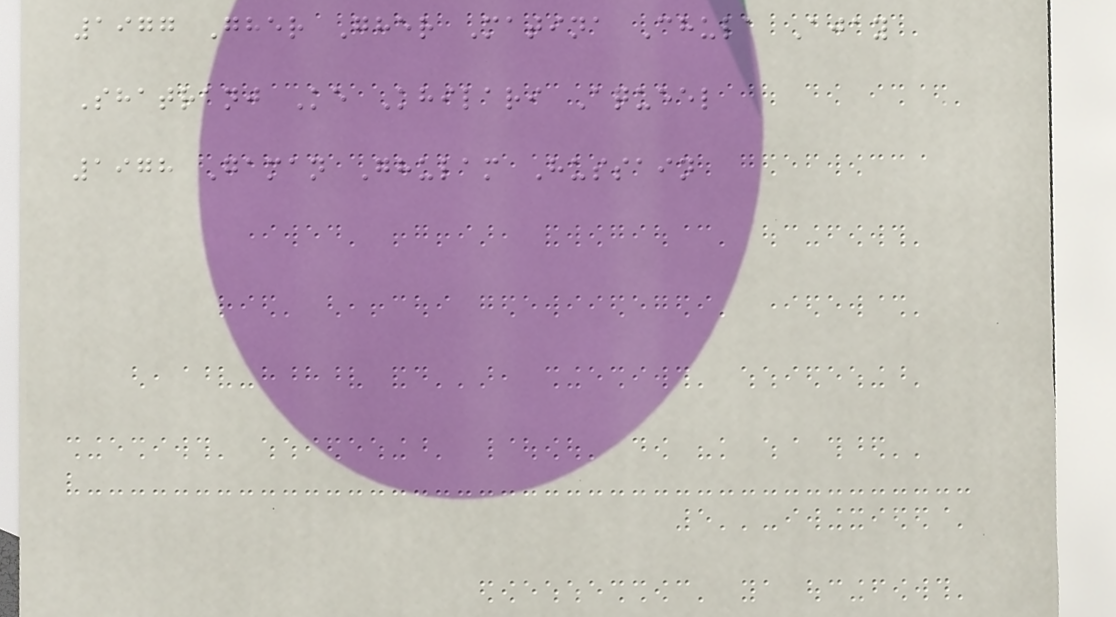1977 Gher Gher Matina Chula Ajay
Shatranj Ke Khilari Aqueel
1978 Gaman Ghulam Hussain
